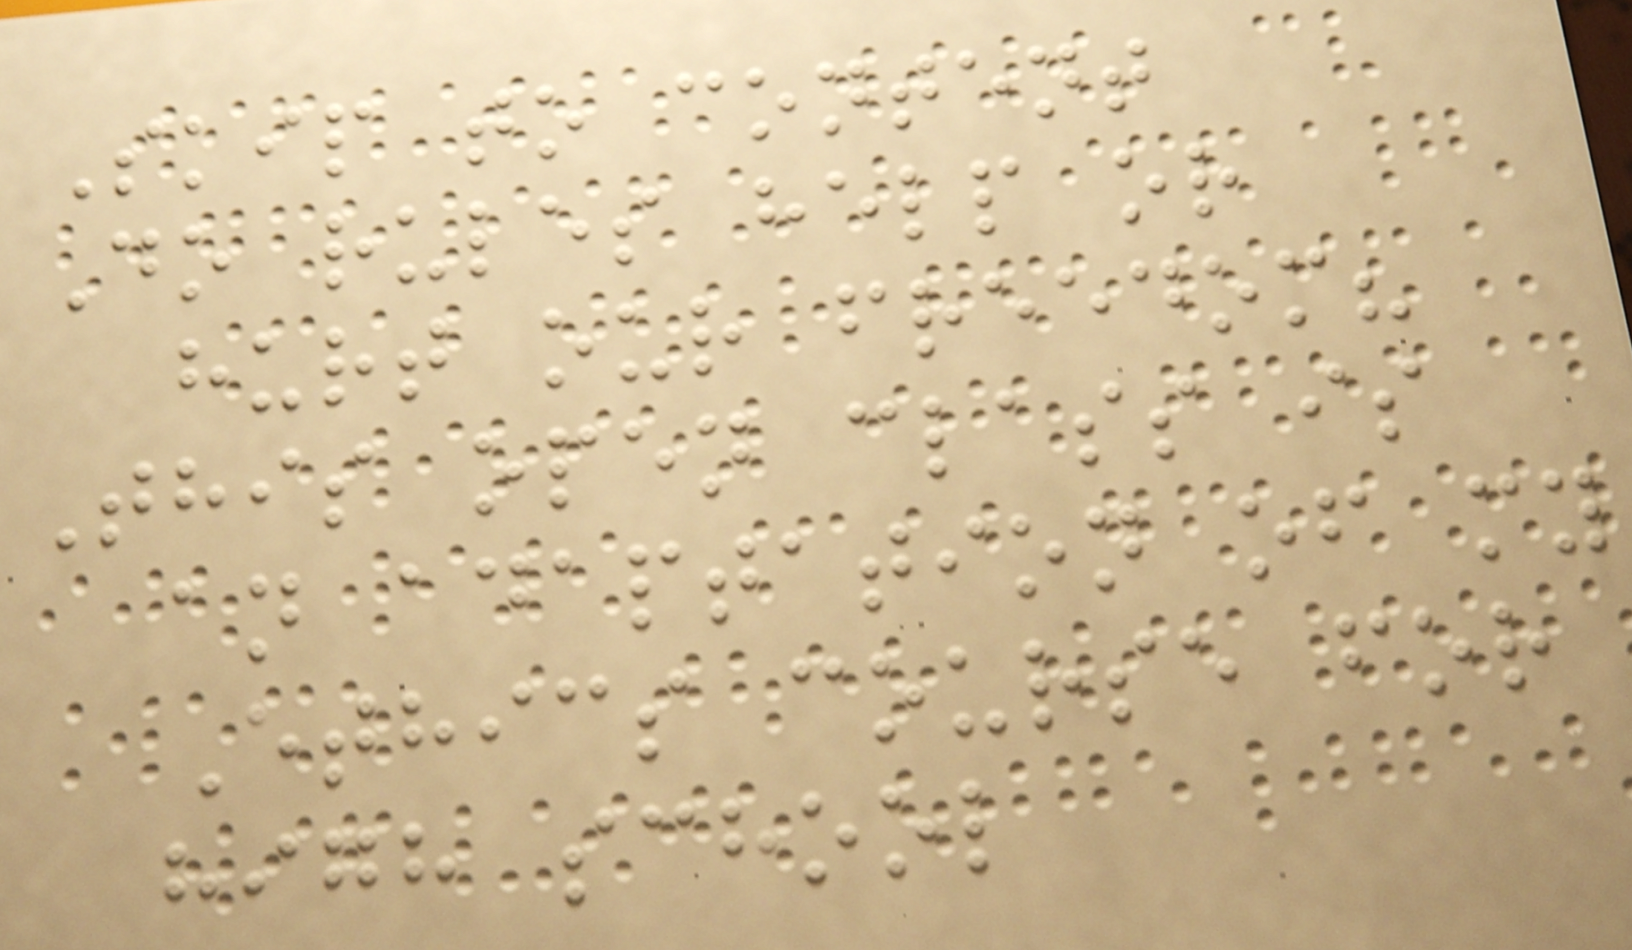Skip to content
Do rules help or
hurt our freedom?
This open class is
an adaptation of my
Ethics course for
high school
